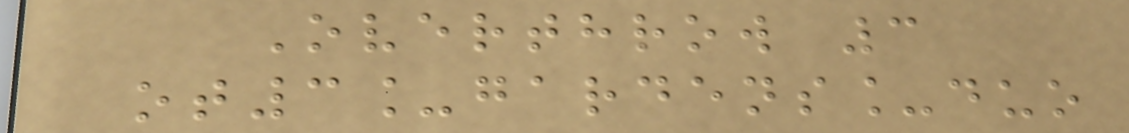Overthrow 3
ot3_gardens_duo
